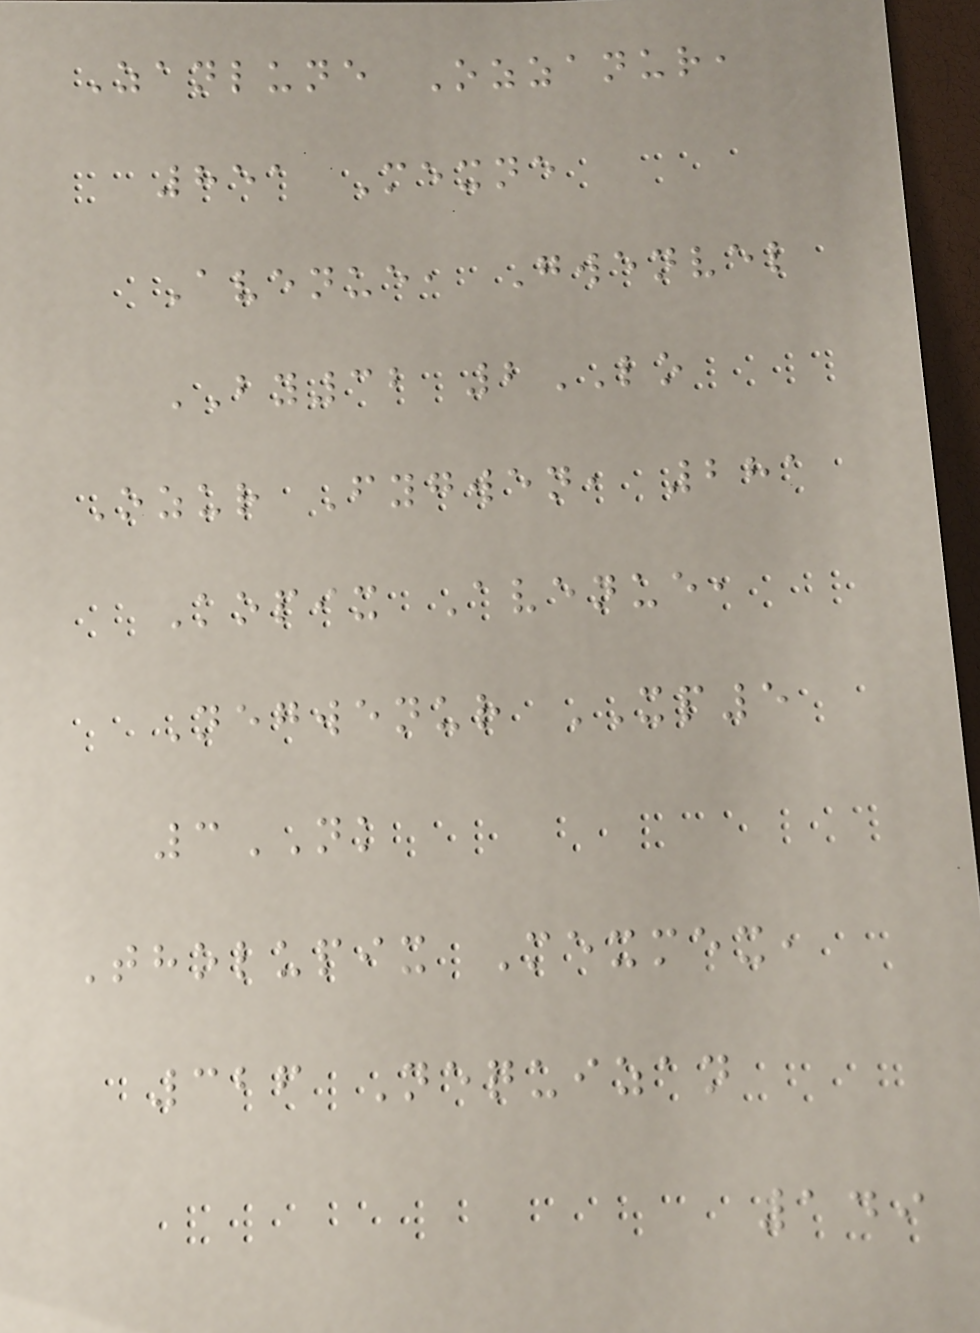Zanlune Ozzanur,
851 Mexne
Avenue, Gwenvel
BY32 2LO
Ozur Fygwen, 281
Kopix Avenue,
Negwenur XP5
3NK
Tholupix Mexmex,
326 Nequizan
149
